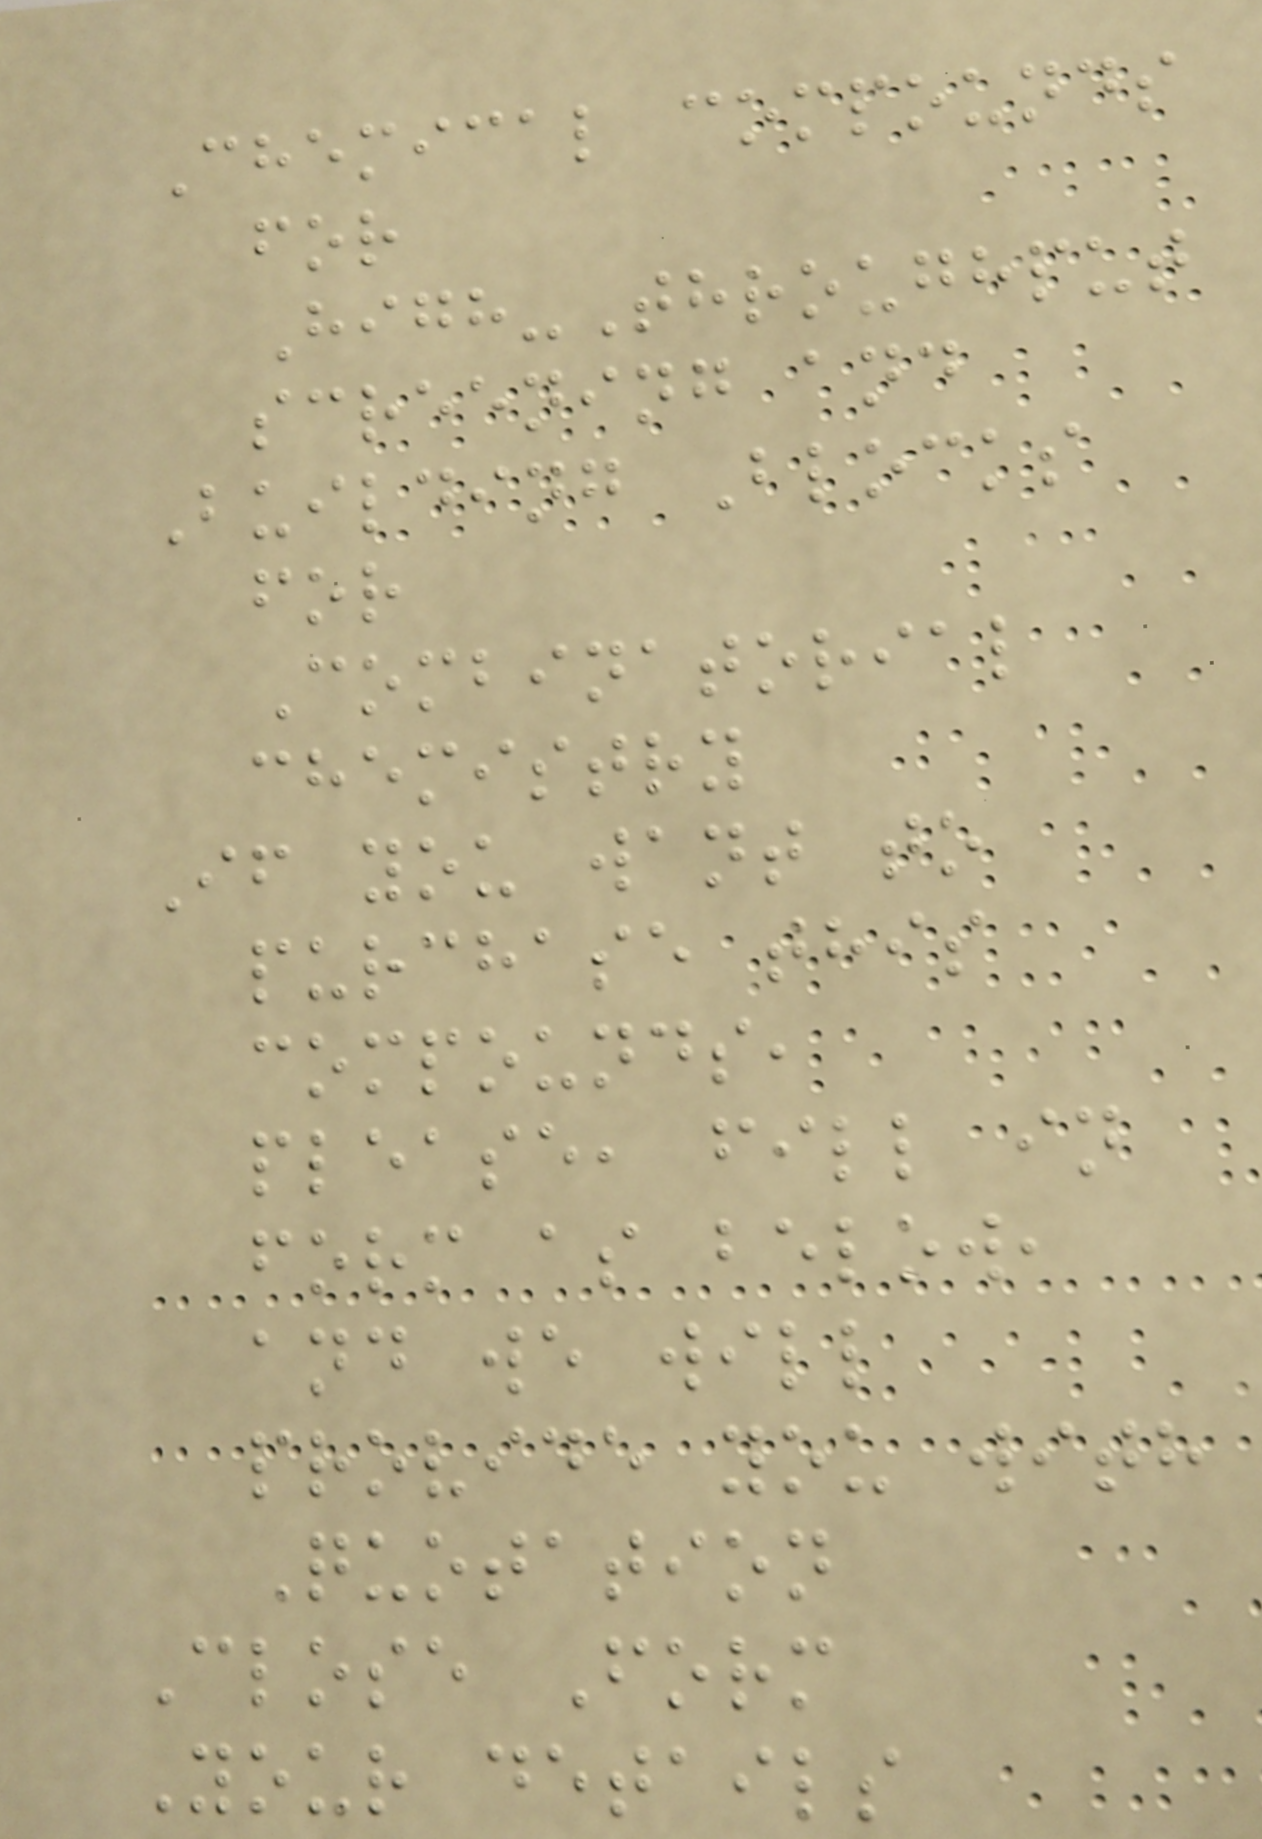Chemical compounds
for
High-Throughput
screening and
Building Blocks
for
Combinatorial
chemistry
If you want to
purchase this
compounds,
please, fill in
form as below,
and we will
provide you with
Quotation
Close Form
Your details
